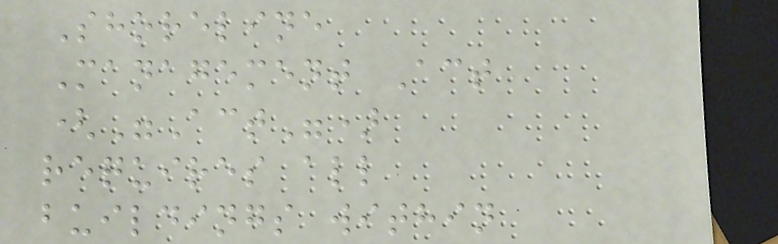Shoreline
Management Act
("Act")
requires all
buildings within
